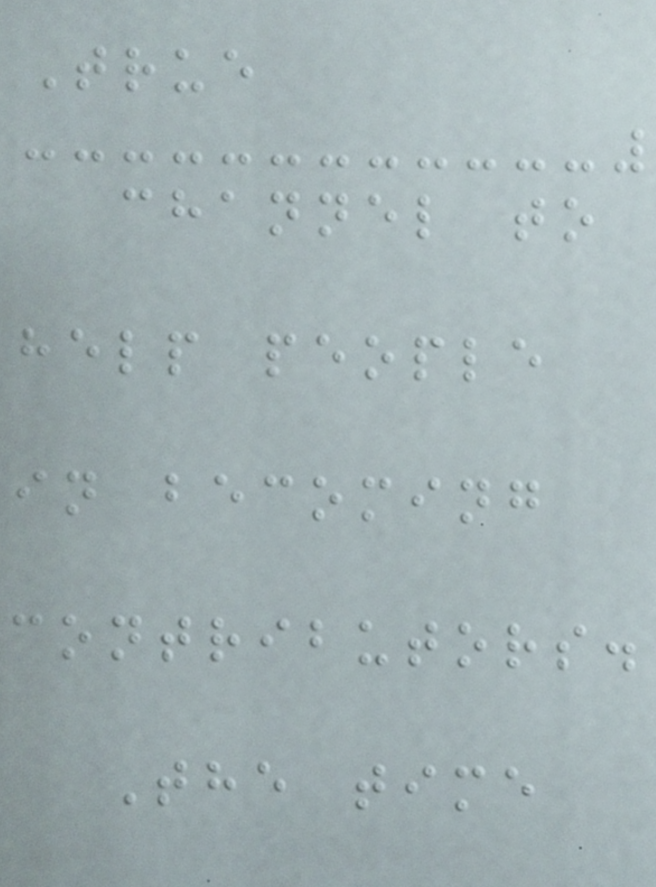True
channel to
help people
in becoming
contributors.
The time
